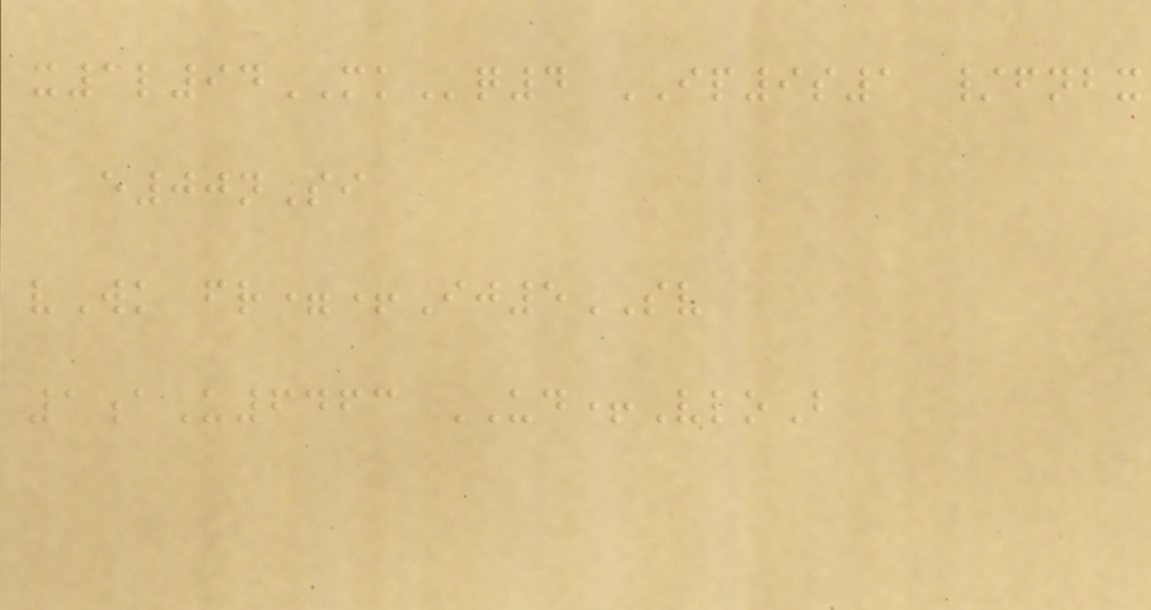x1l94MKq4 IP9s1 /fnbx
e00nSi
vWk fr=+Ij5SV
1aU6463 UD+VloB
